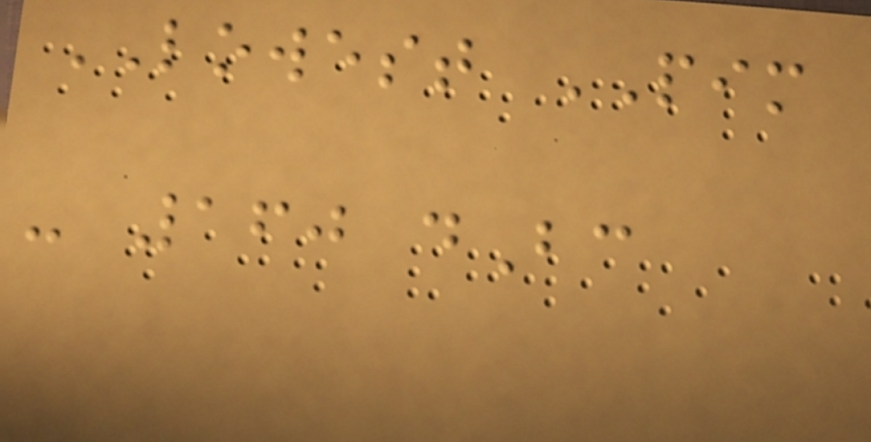LOWEST PIM
- 160 dBc
